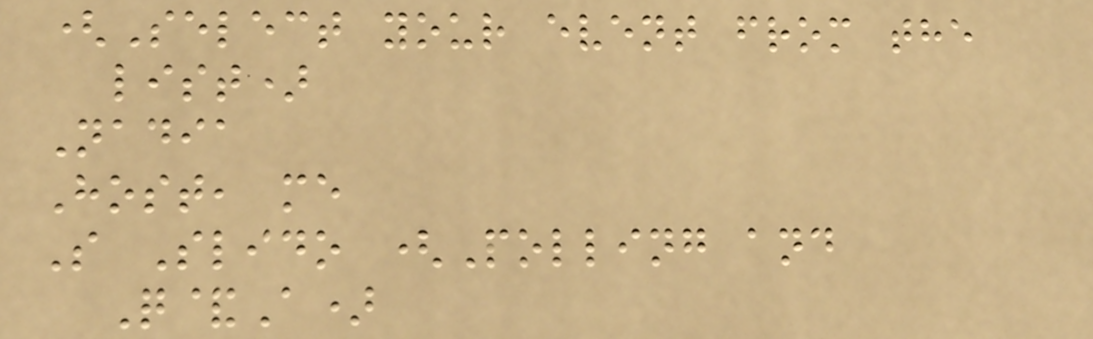(Select your event from the
list)
Nadia
Host, me
S Slido (Polling and
Q&A)
